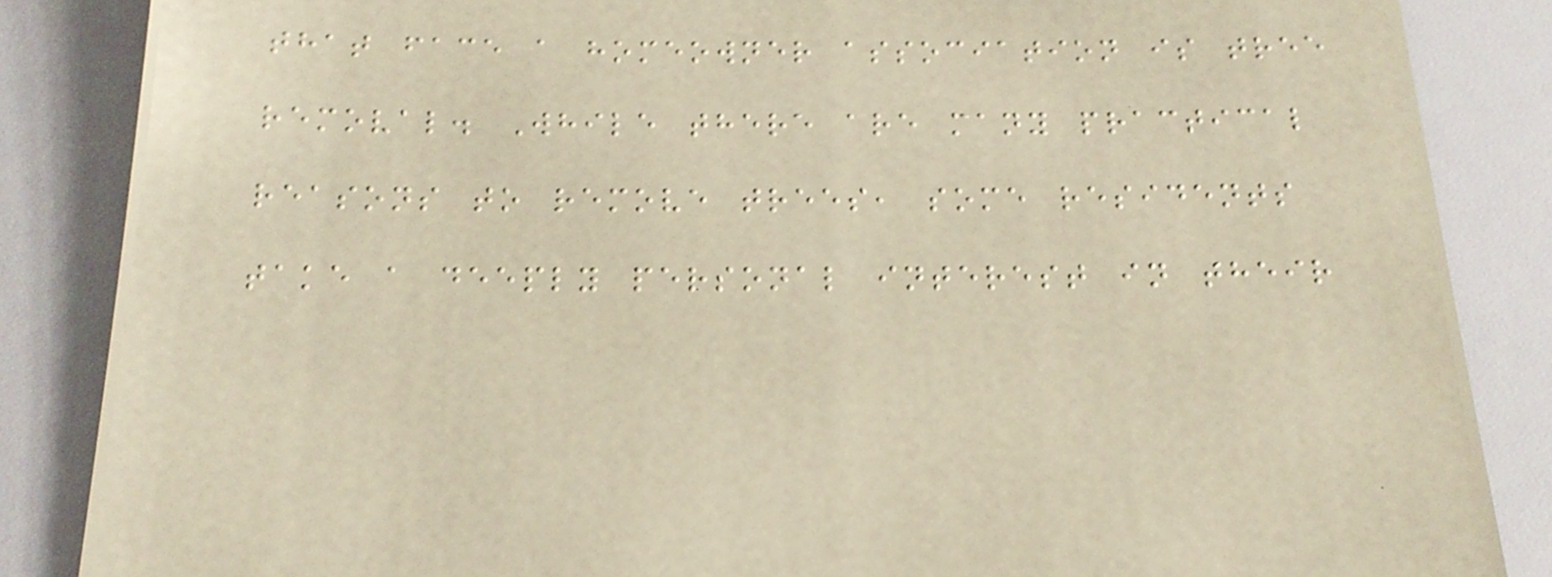that face a homeowner association is tree
removal. While there are many practical
reasons to remove trees, some residents
take a deeply personal interest in their
